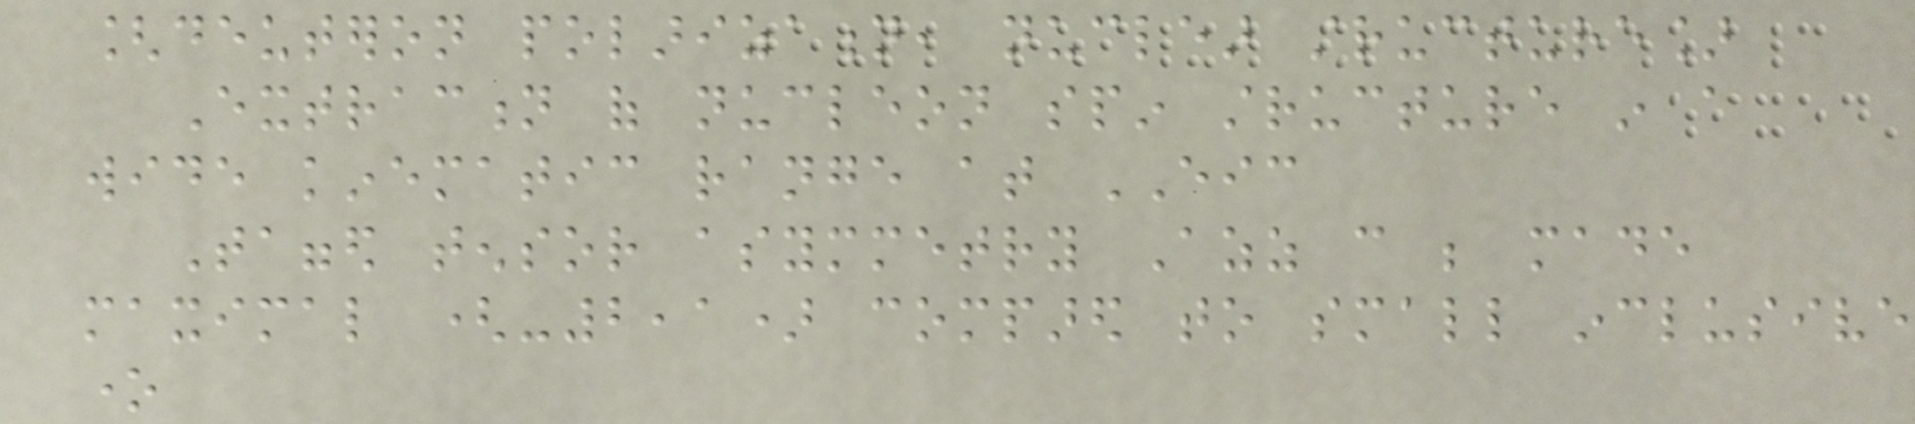[deuteron polarization, nuclear structure]
Extraction of nucleon spin structure in a
wide kinematic range at EIC
Tagged tensor asymmetry Azz can be made
maximal (-2,1) compared to small inclusive
one
